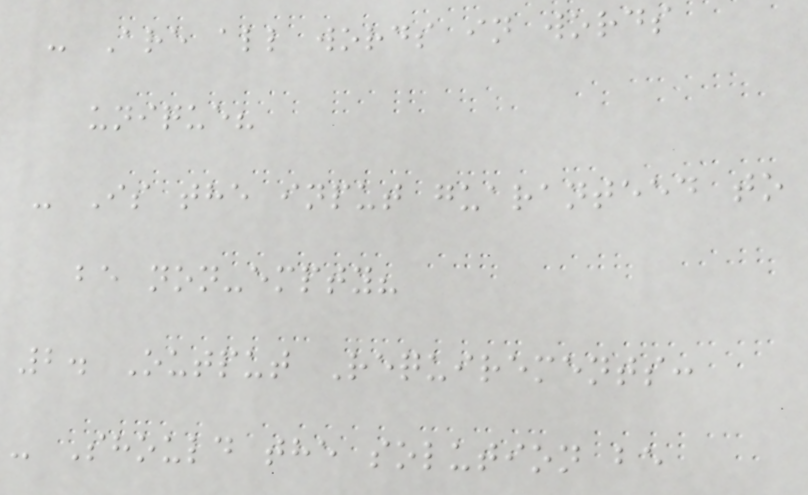- Are all words in words
unique?
- Is the input guaranteed to
be non-empty?
2. Output Requirements:
- Should the solution be
